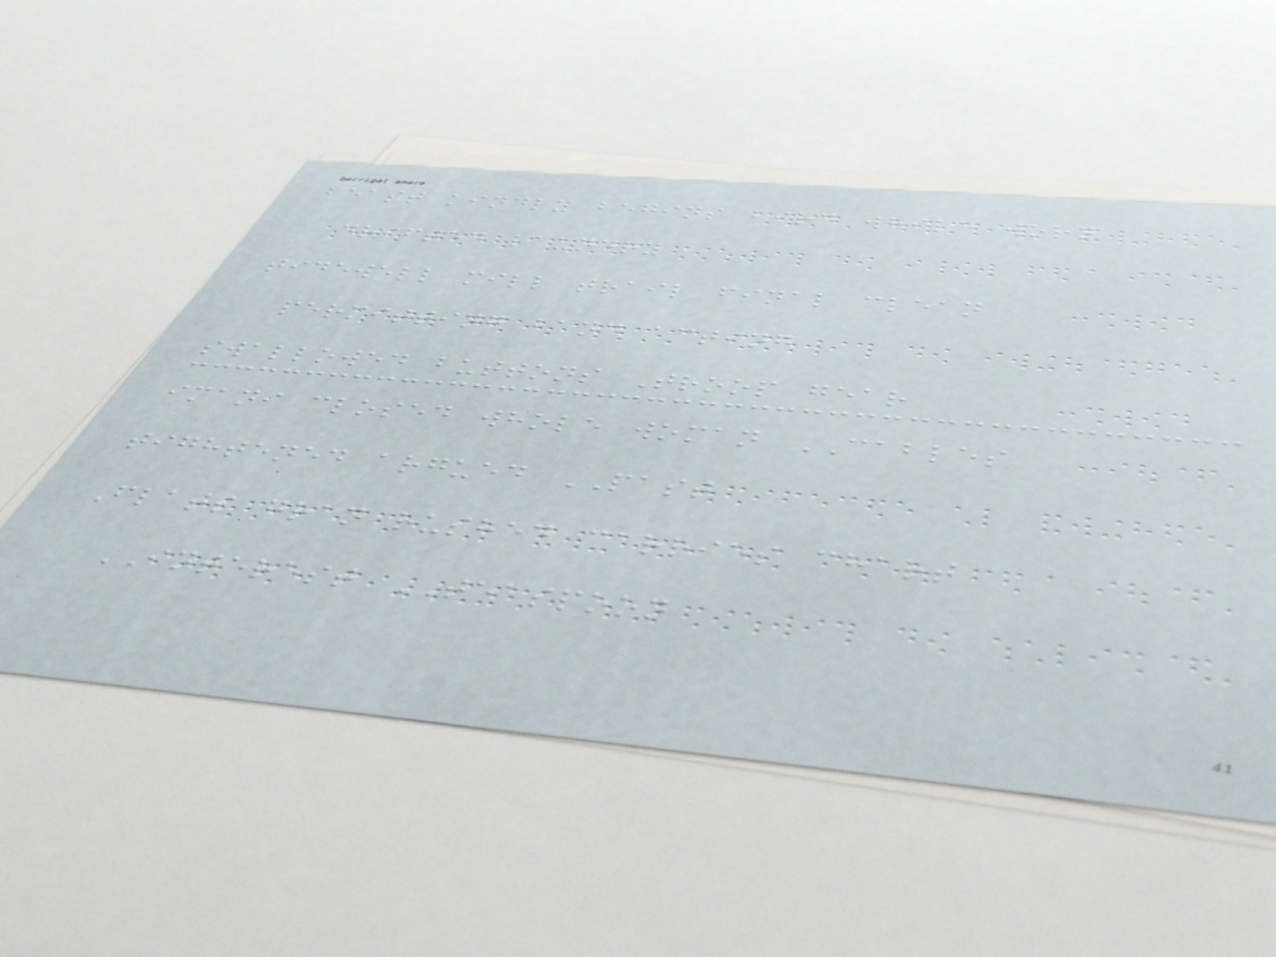beast kindly begins bird while worn
drifted laundry
tidewell mill trail final clean
permitting band acting
swallowed buttons Troop gear
imani closed whole woman CABLES
tightened argued PAST
Flats gran rushed carries chart
INTEREST TEASPOON
